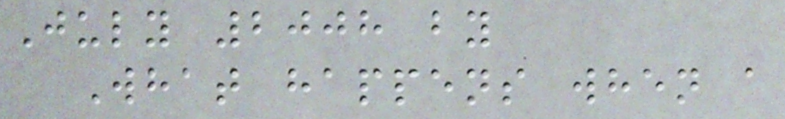July 2008 by
What happens when a
